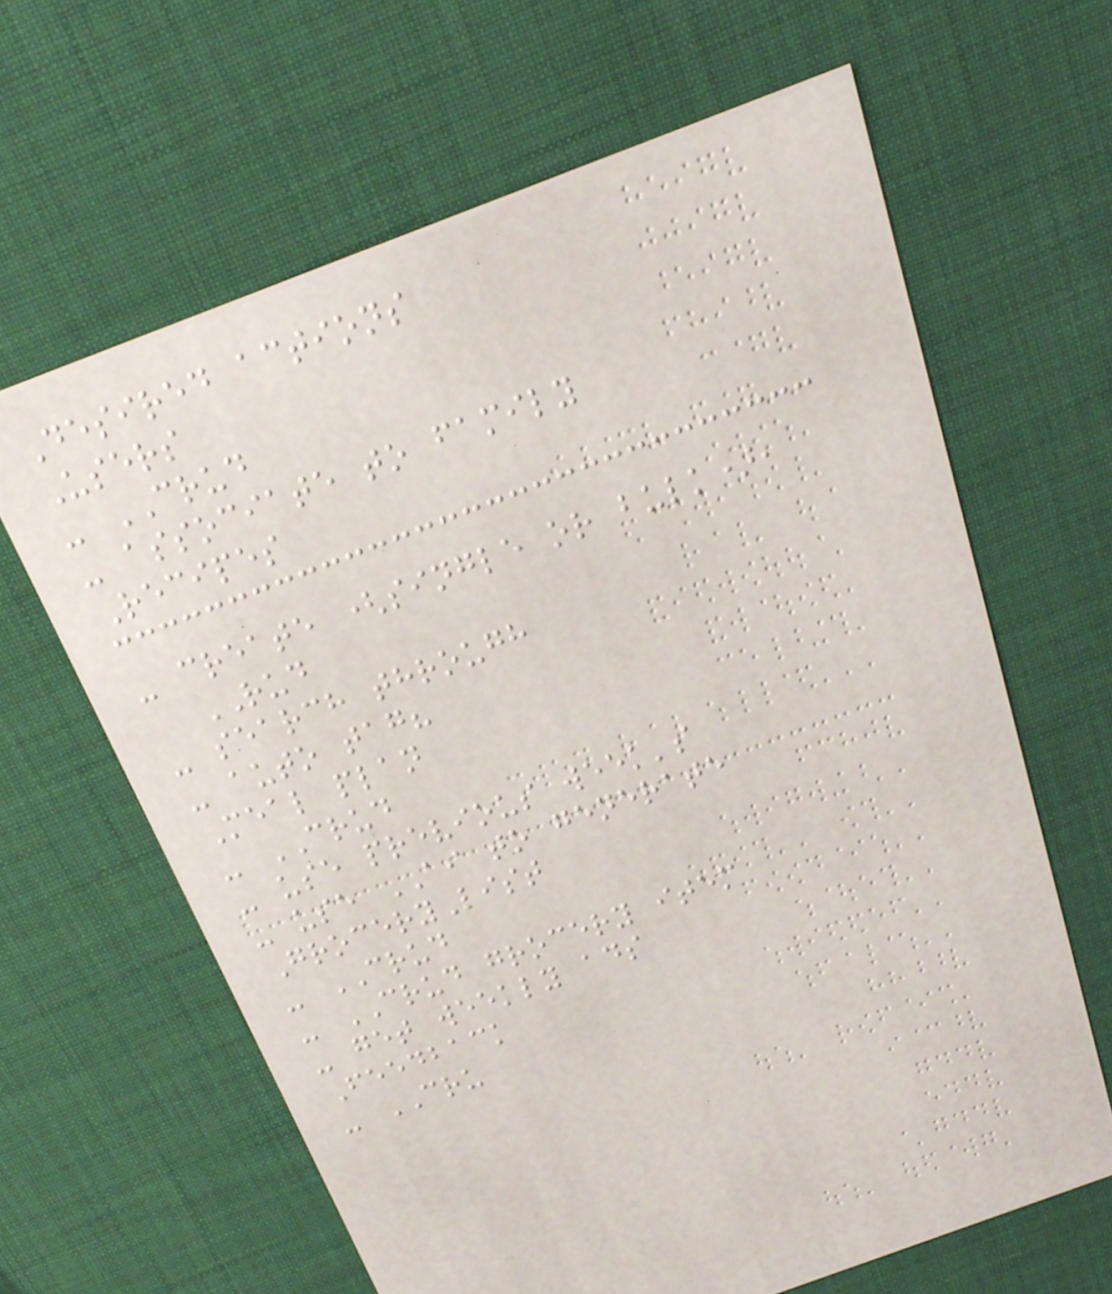Desired actions
Users
- CRUD
- associate to family
Recipes
- create (single or bulk),
RUD
- search through
- auto tag?
Meal plan
- CRUD
- use previous week's
- use AI to generate
GroceryList
- CRUD
- CRUD grocery item
- get weekly ads
Feedback
- CRU
